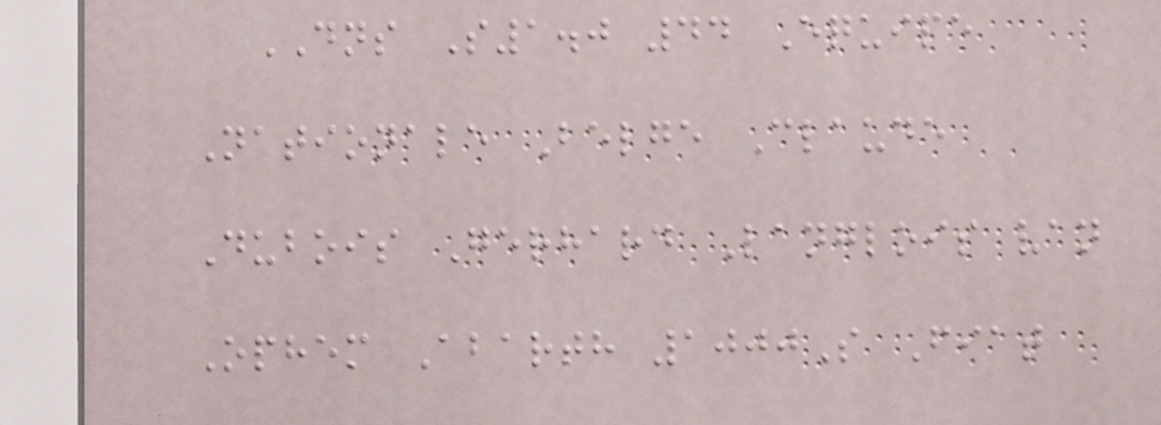DNS S1.0 44 Equipe
Nationale Belge Claude
Dubois Gerhard Langlois van
Ophem Abarth 1000S Fiat
